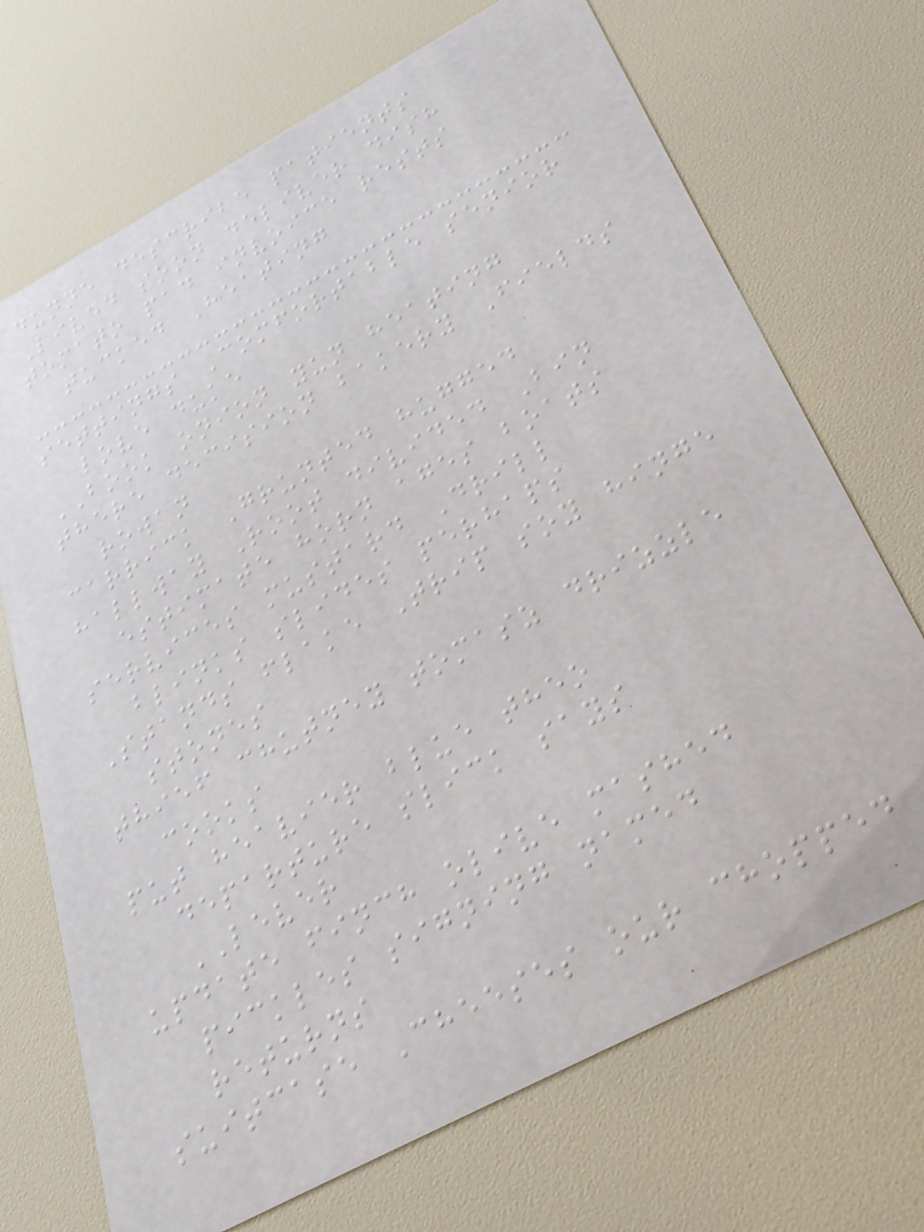dunne describe patients
Lived soon deliver dish
tomato pad invoice rests
tucked Heating
settings Comfortable senior
love duke
BOOK onion yun heating
there decision bakery Fields
rowan
carrick Grunted hugged
hallway Root divided Bin
estimate horn ages boats
services mustard Drill
blinks slides perhaps
Stands flake Trip soy hinge
stones
thief chutney tomasz drizzle
cooks
put heavier blue theo
departure slick says
LEVER
update finch olive mashed
pickles signing named
returns
suitcase Cheeses our chopped
